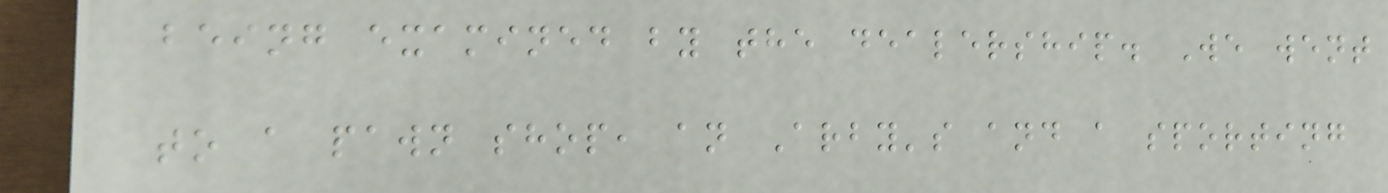being examined by the dealership. We went
to a pawn shop, an Arby's and a sporting
